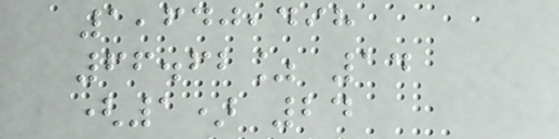1,640,498
66.62% 14
(1) 24
